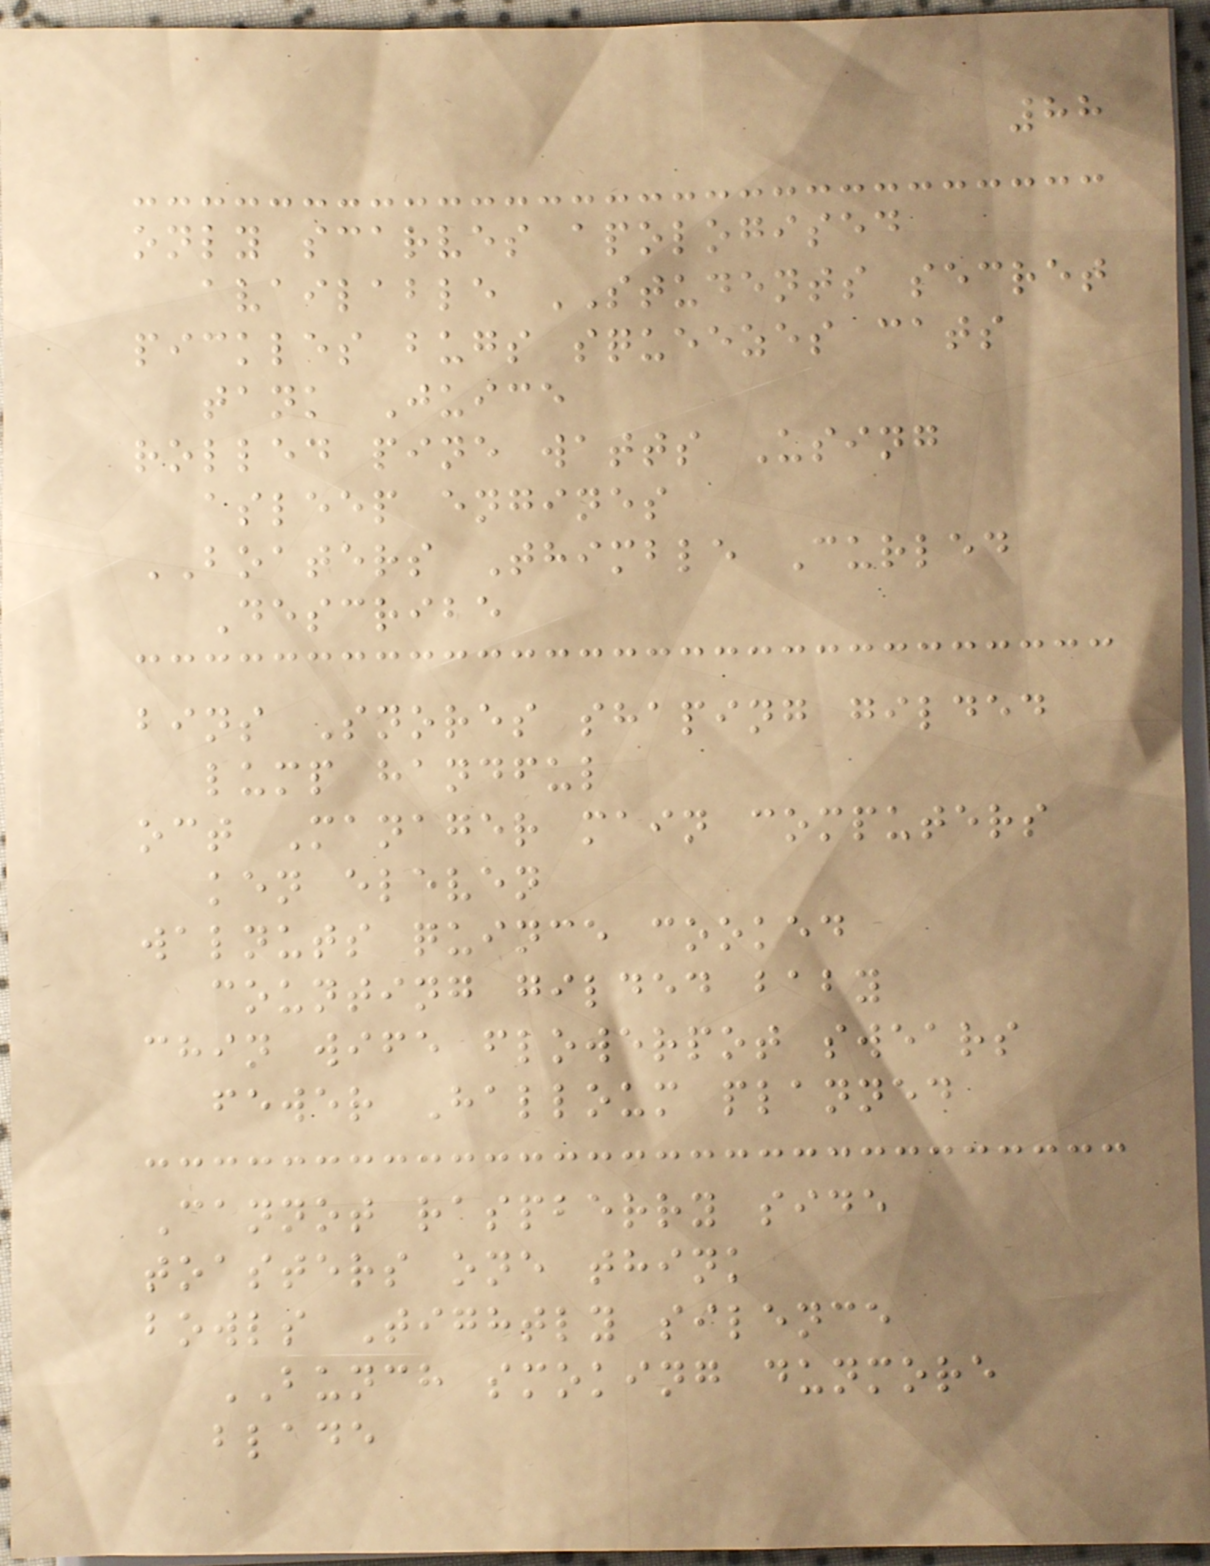88
only scarves apologised
available STUDENTS secret
pickles bugs squeezes cats
tank Juice
rolled pine watts Using
asleep engines
BOATERS Thimble Curled
Describe
bins Snores shaping gilded
lump handful
oct Manager main computers
ken eleven
walnuts quince cooked
counting gilded baby
chin wife flowerpot swears
fewer Halloum planned
Cannot raspberry side
toasters one think
bowls Tightly silence
BUNCH smoking dunmore
blade
